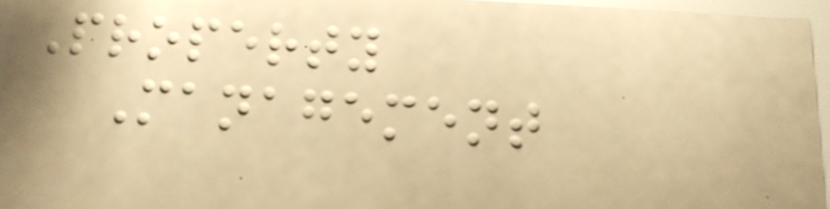Property
Management
